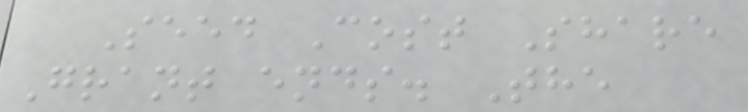Seed Cost Share
Grant ends. The
